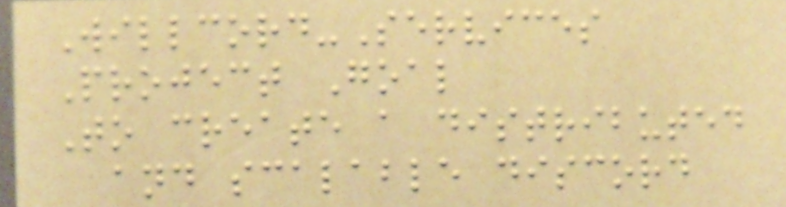Willcord-Services
Project Goal
To create a distributed
and scalable discord
